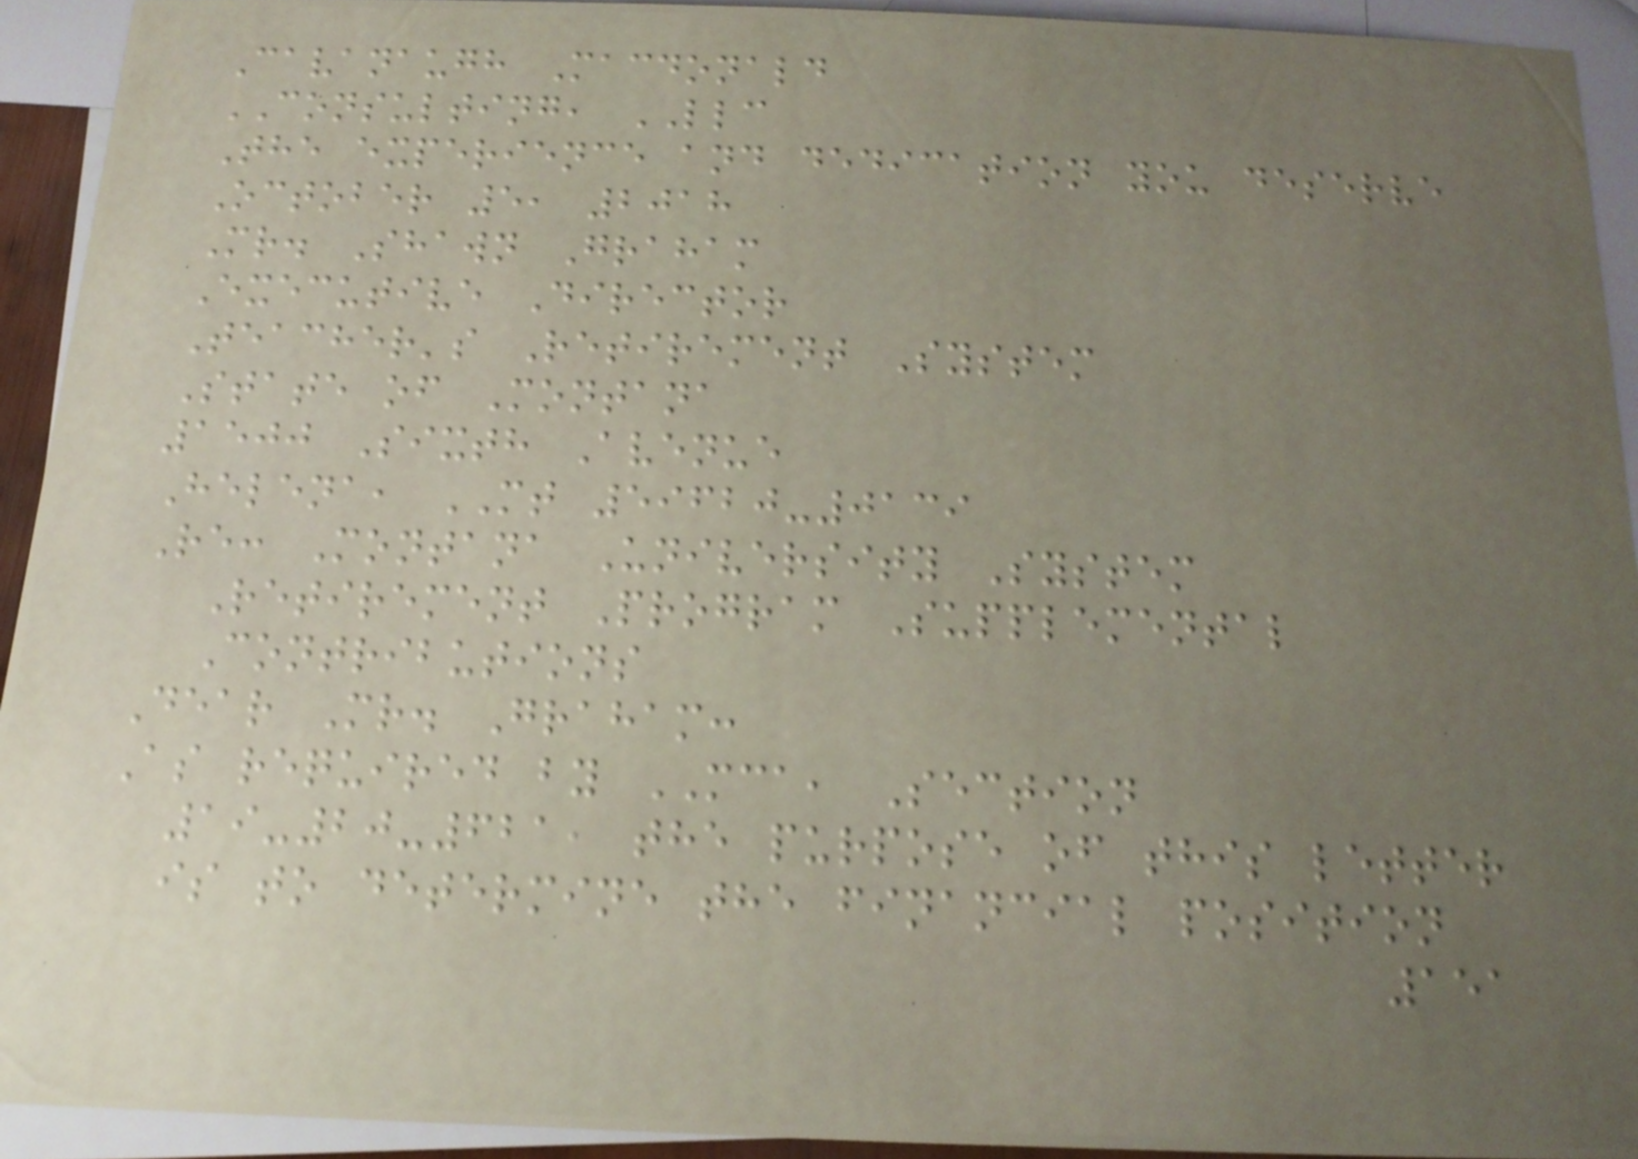Cavanaugh Macdonald
CONSULTING, LLC
The experience and dedication you deserve
October 5, 2018
Mr. Shawn Graham
Executive Director
Teacher's Retirement System
State of Montana
1500 Sixth Avenue
Helena, MT 59620-0139
Re: Montana University System
Retirement Program Supplemental
Contributions
Dear Mr. Graham:
As required by MCA, Section
19-20-621, the purpose of this letter
is to determine the financial position
151
